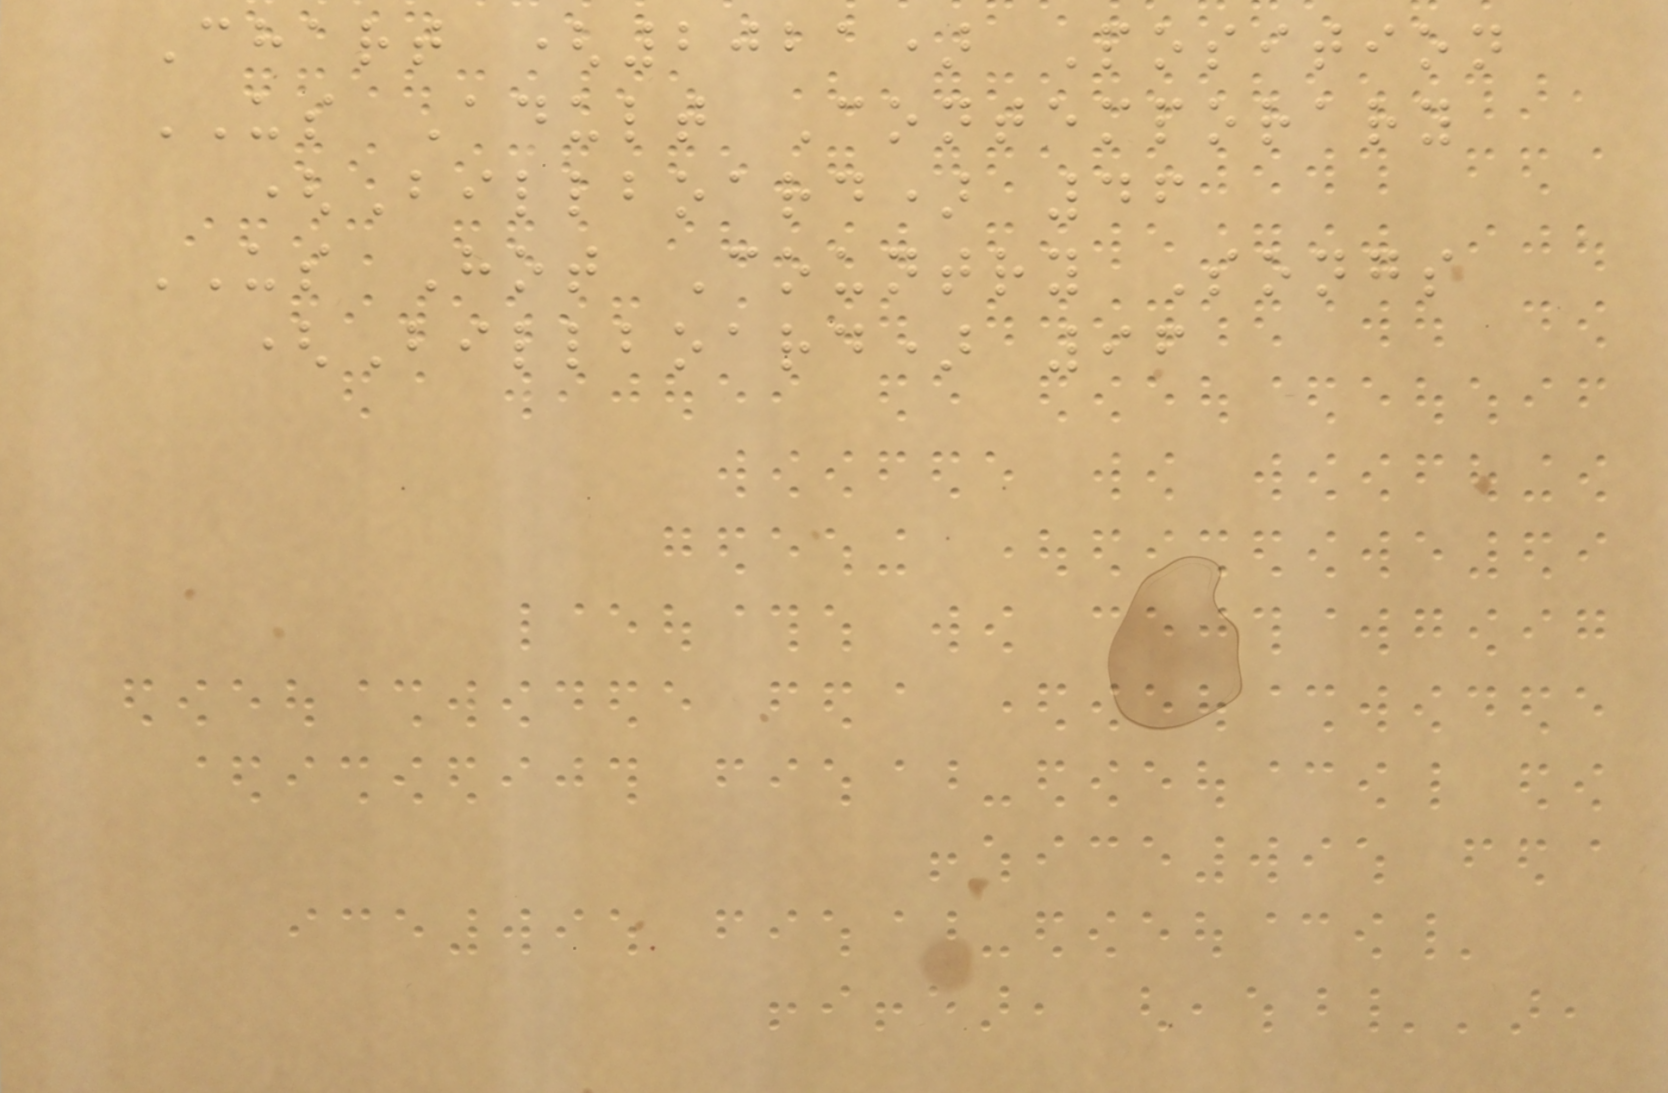Chart (2021) Position
US Adult Contemporary
(Billboard) 46
US Hot Country Songs
(Billboard) 96
